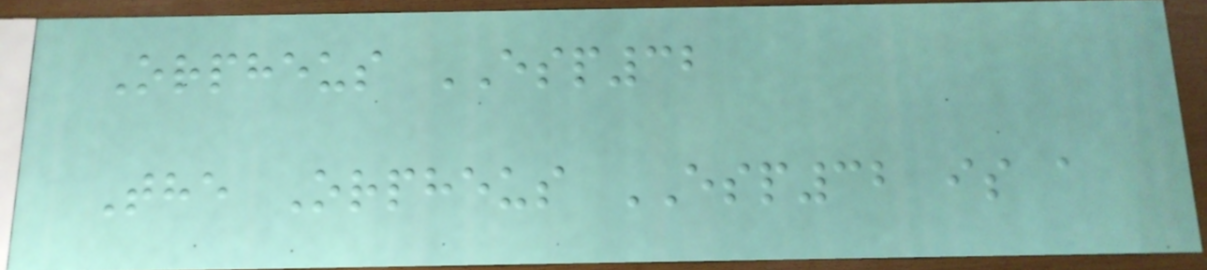Orpheus ESP32
The Orpheus ESP32 is a
